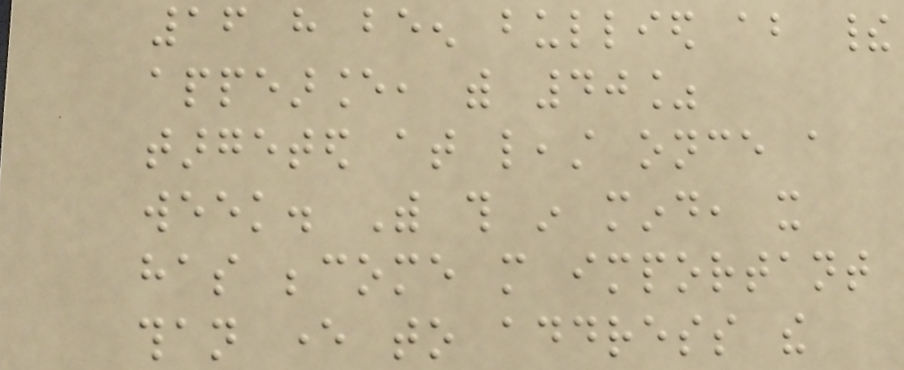16 have been bullied about their
appearance, with 40%
targeted at least once a
week. With this in mind, it
has become more important
than ever to address the
